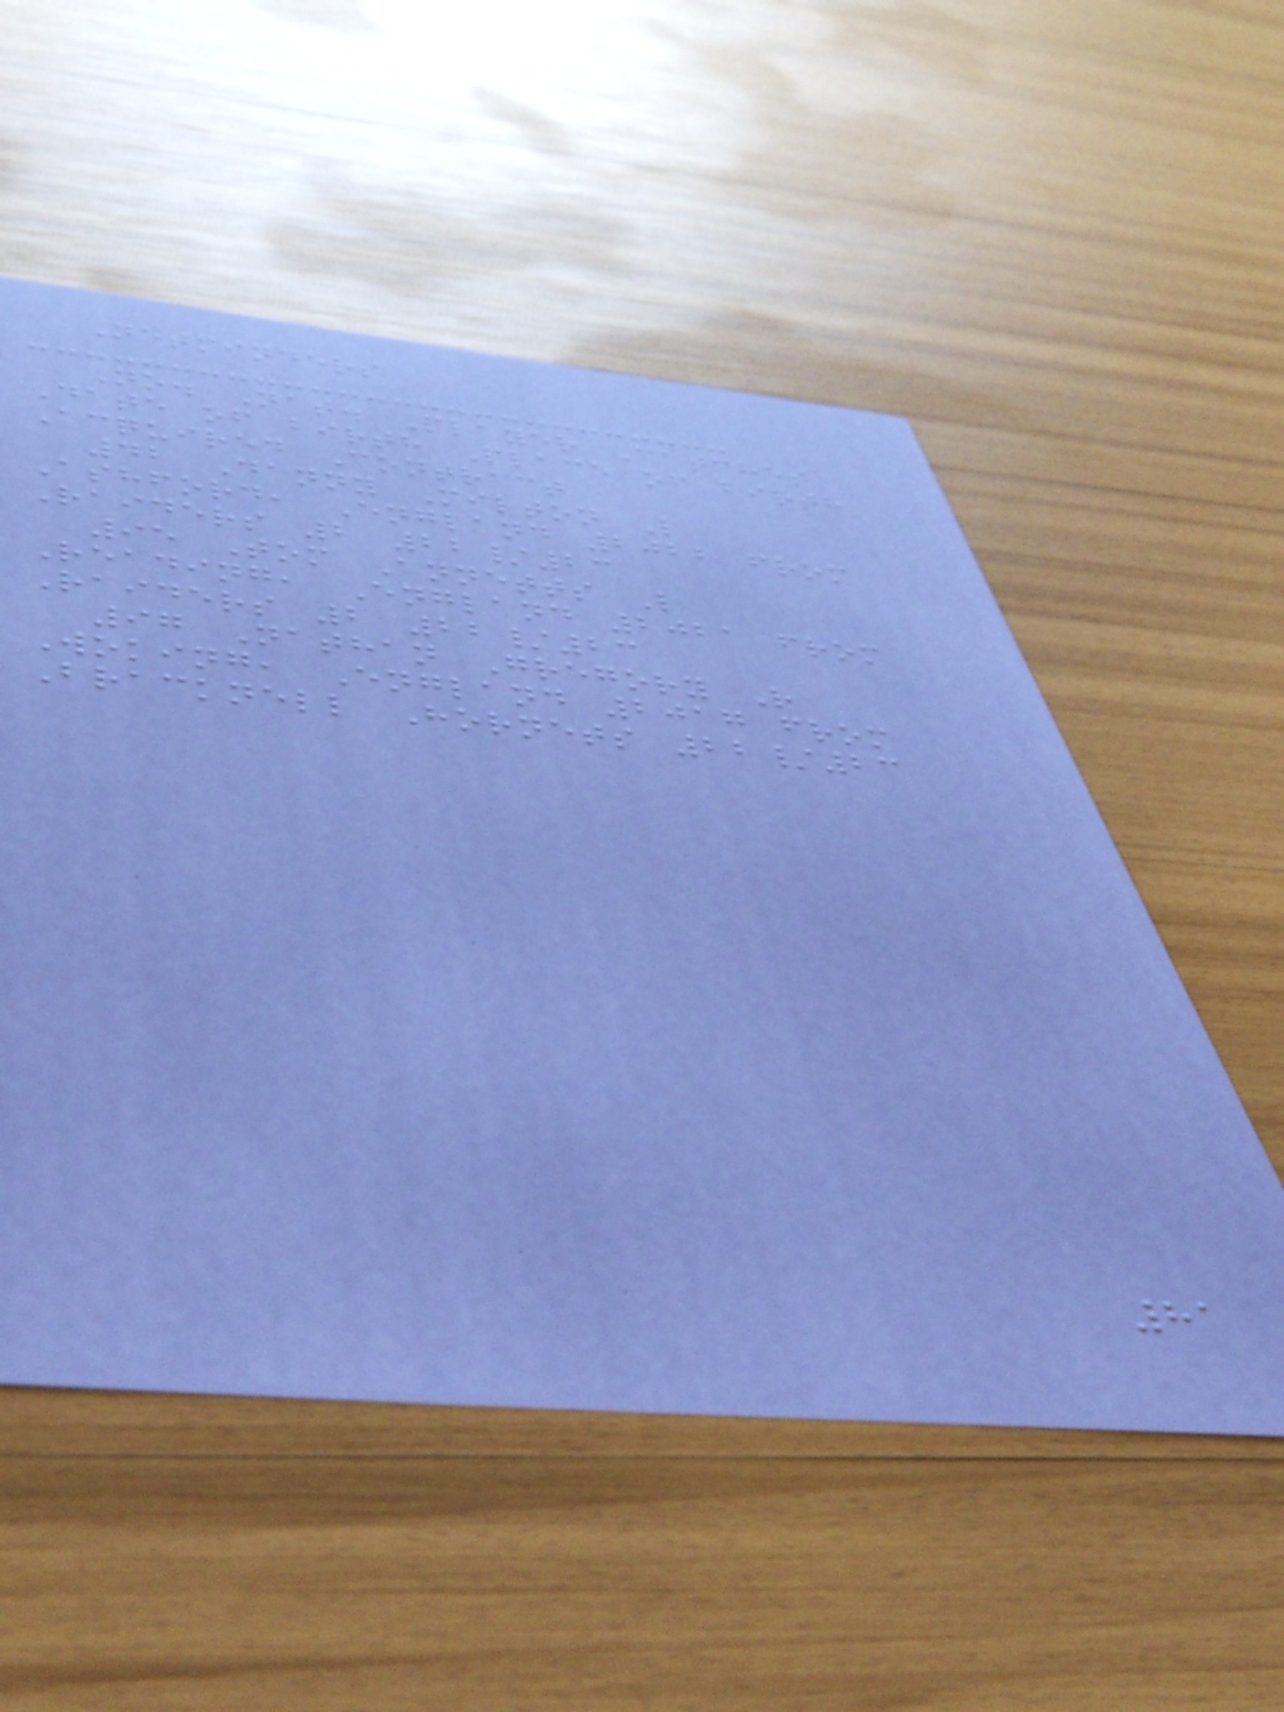Netminders
No. Nat. Player Catches
Date of birth Place of birth
Acquired Contract
42 Danny Milton L
Ashford, England 2022 from
Raiders 2 22/23
95 Tom Annetts L
Reading, England 2021 from
Raiders 2 22/23
97 Nathan Gregory R
Woking, England 2017 from
Bracknell Hornets 22/23
81
